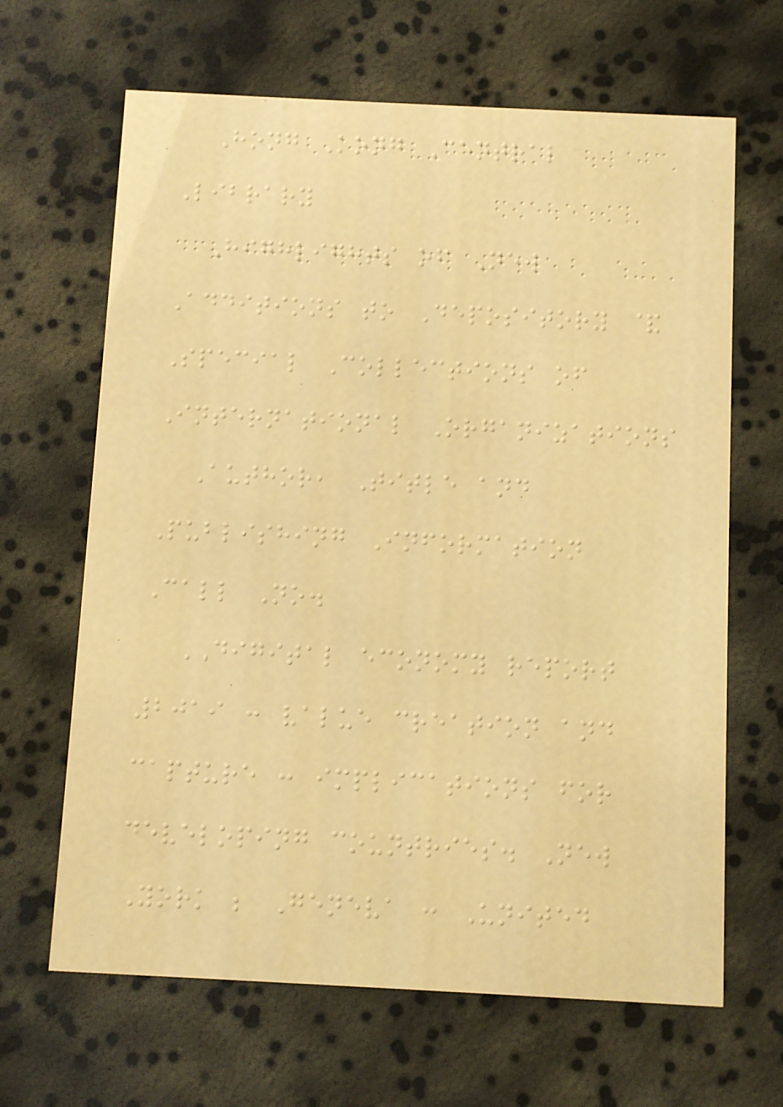Hong Kong Central
Library
Highlights of New
Additions to Depository &
Special Collections of
International Organizations
Author, Title and
Publishing Information
Call No.
DIGITAL economy report
2019 : value creation and
capture : implications for
developing countries. New
York ; Geneva : United
